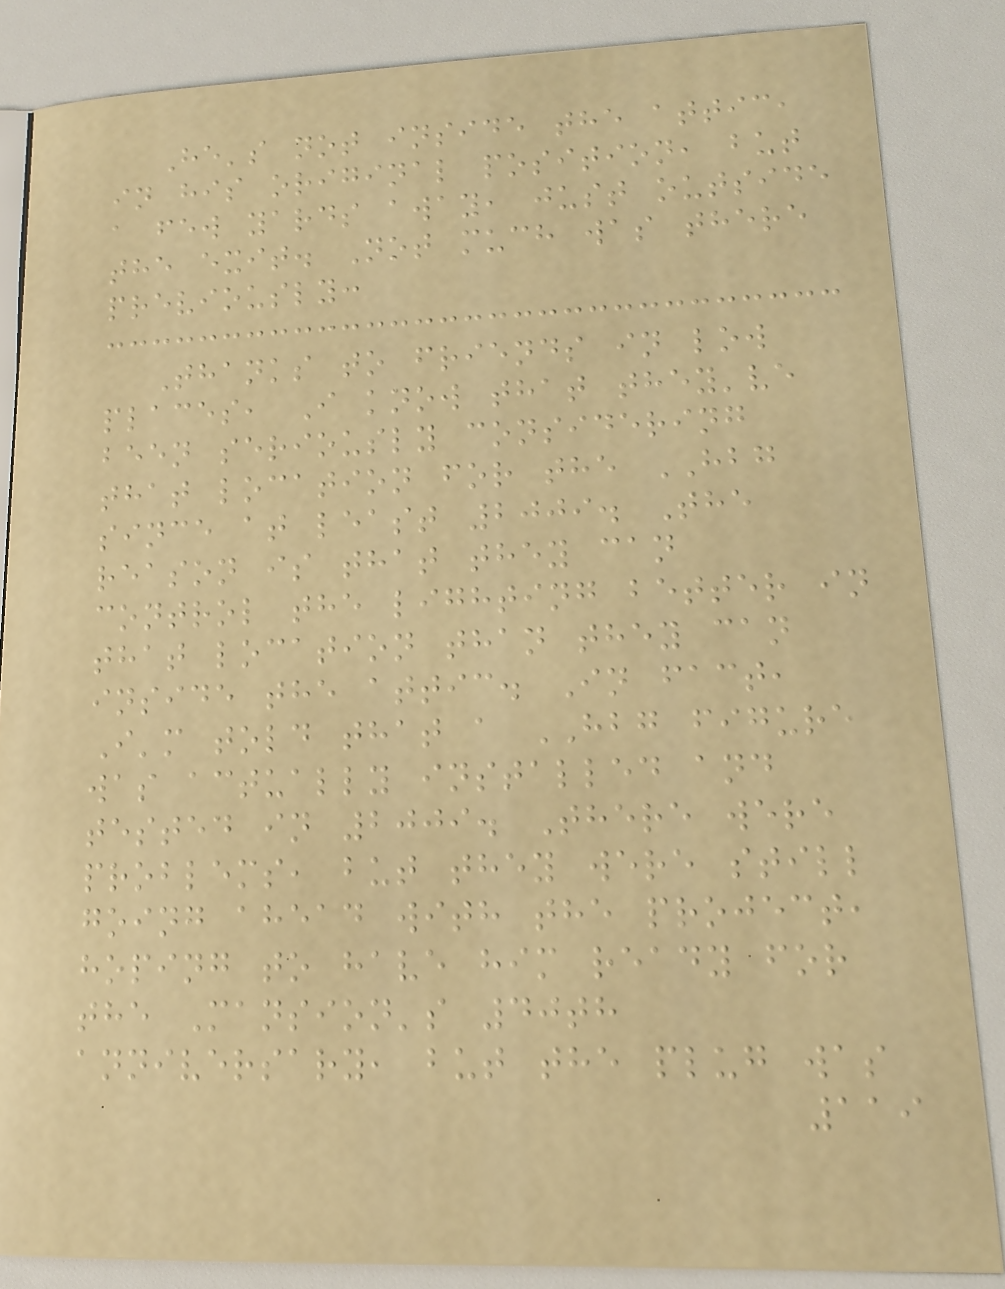He's not inside the attic,
in his original position, but
a few yards away, just outside
the exit. Not much was there
previously:
Thanks to friends in low
places, I know that they've
been seriously considering
that location for the HBG
since at least 2009. The
reason is that they can
control the lighting better in
that location than they can
inside the attic. In fact,
I'm told that a HBG figure
was actually installed and
tested in 2009. There were
problems, but they were still
going ahead with the project,
hoping to have him ready for
the Mansion's 40th
anniversary, but the plug was
119
